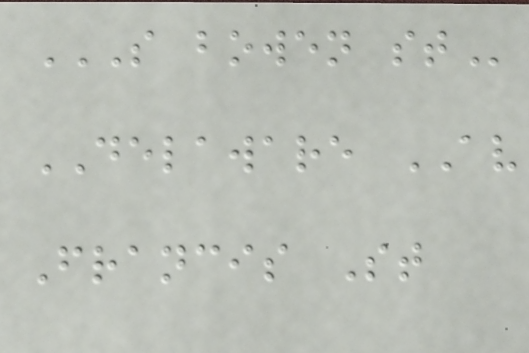S BOWEN ST
DELAWARE AV
Francis St
